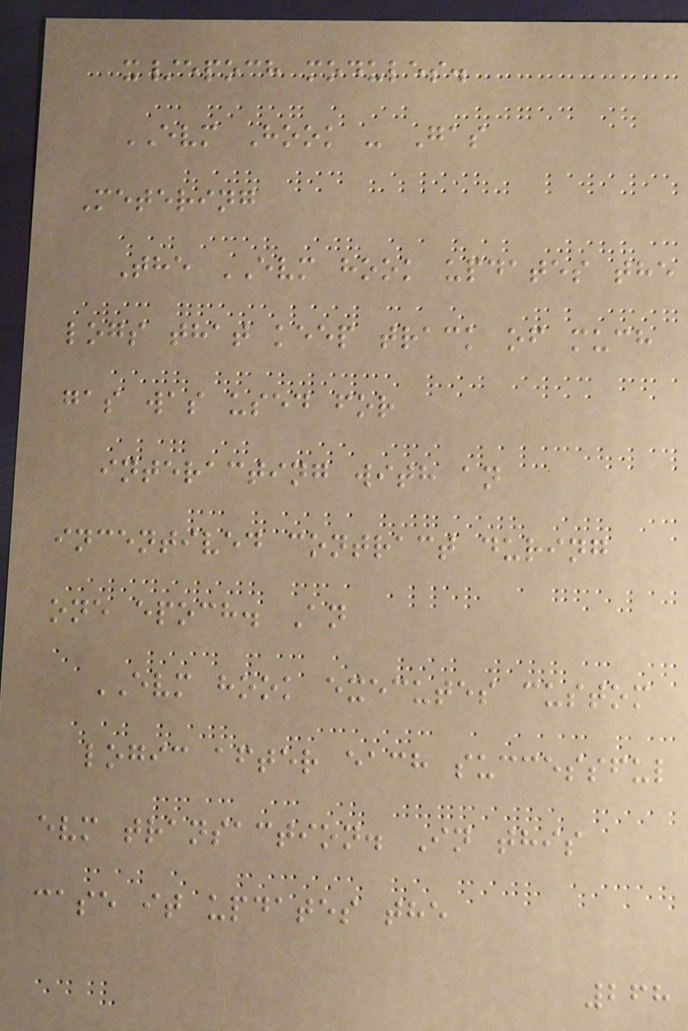x/epoch modules.
EVM Hook - Gas
Metering
The EVM hook updates the
logs that keep track of much
gas was used for
interacting with an
incentived contract during
one epoch. An
EVM hook executes custom
logic after each successful
evm transaction. In this
case it updates the
268
